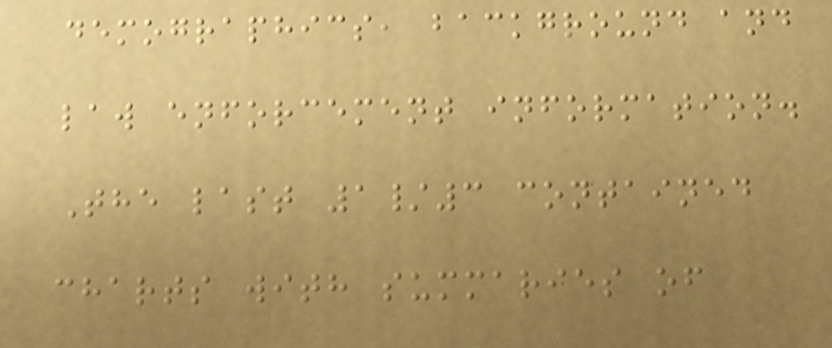demographics, background and
law enforcement information.
The last 1/3 contained
charts with summaries of
